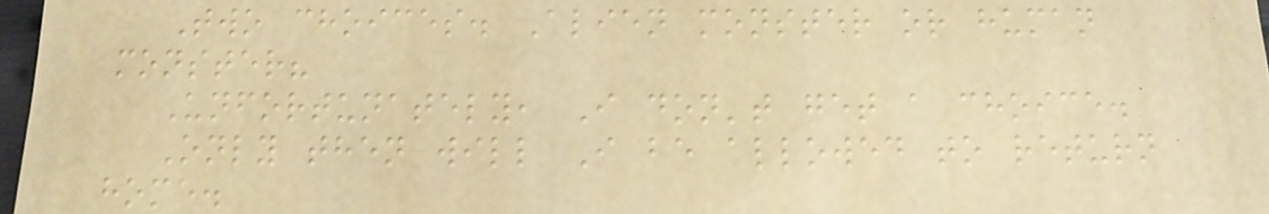Two choices. Alien monster or human
monster?
Unfortunately, I don't get a choice.
Only then will I be allowed to return
home.
